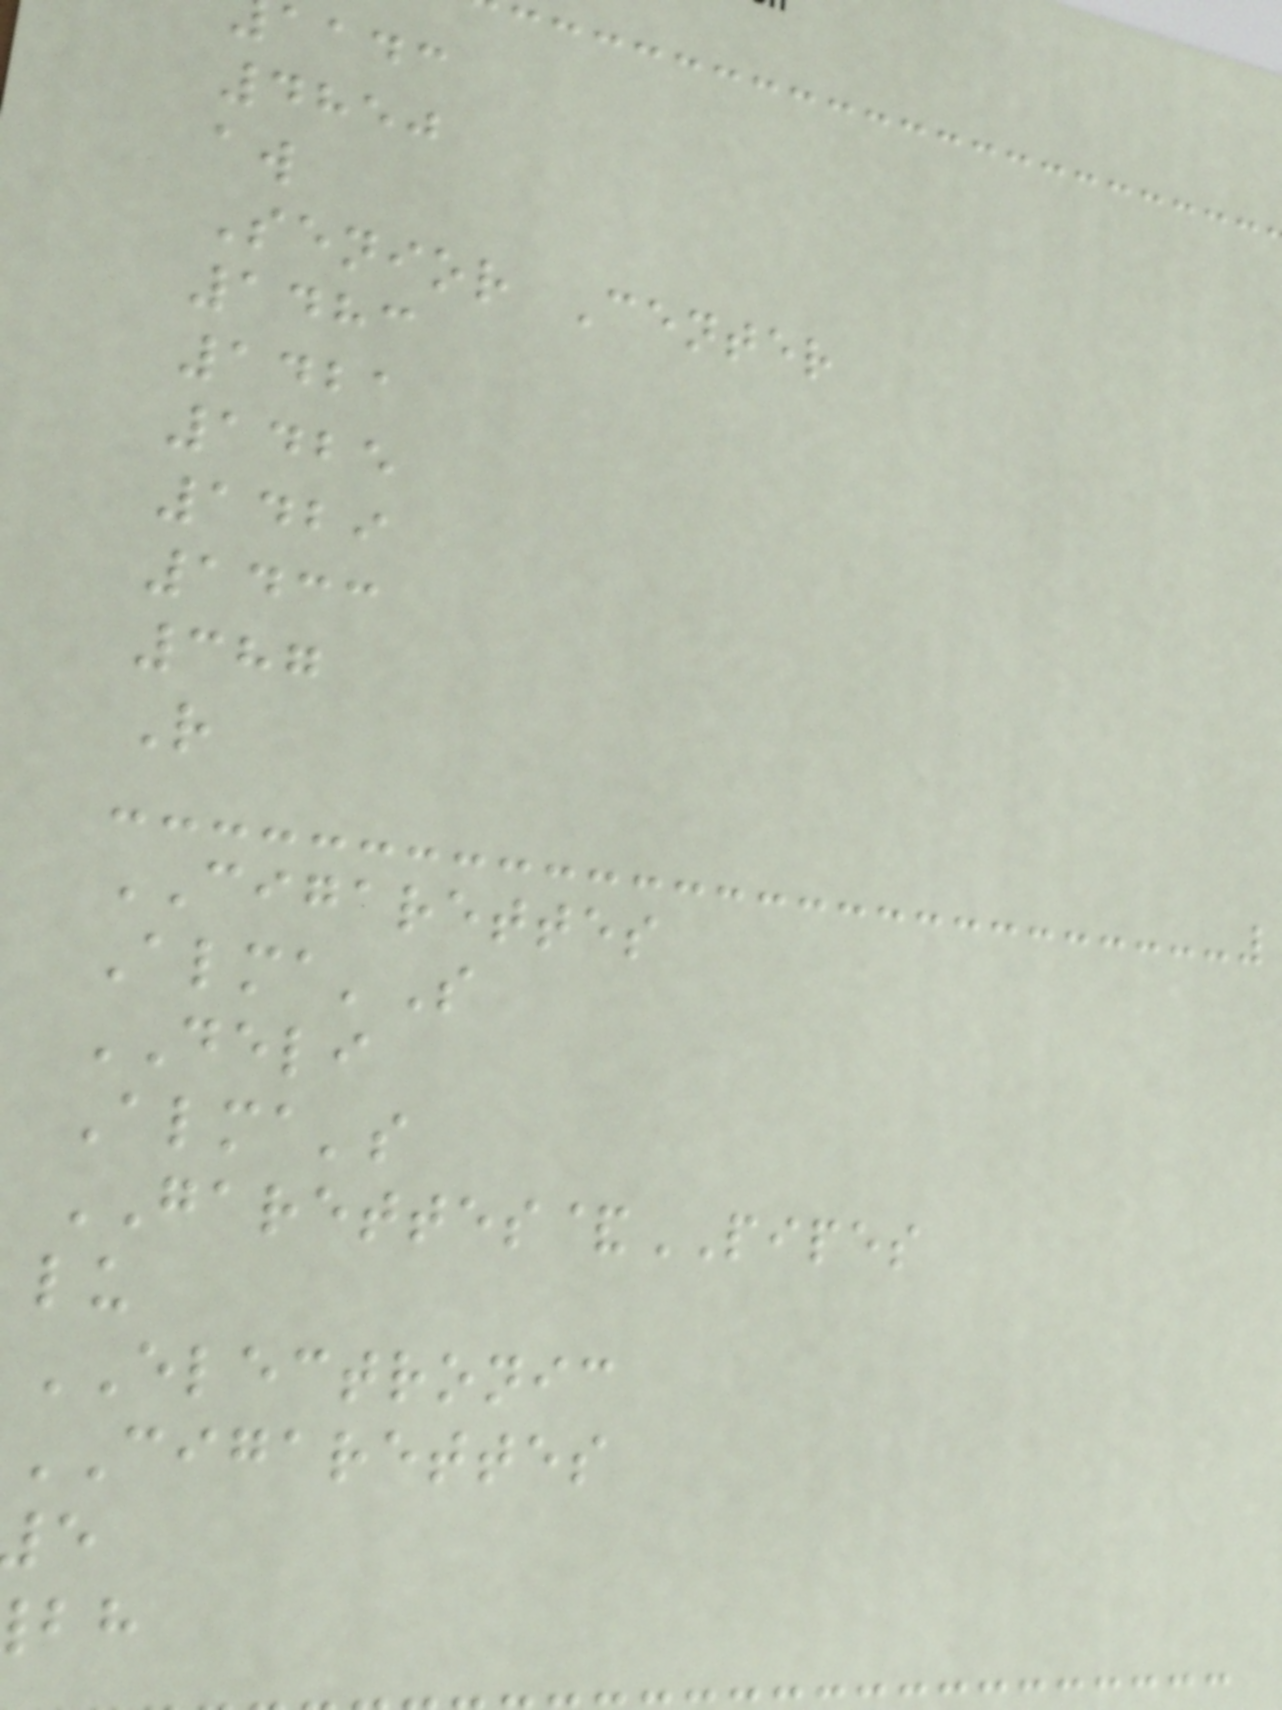aadc
4850
aw
Senior Center
1483
1421
1425
1429
1433
387
R
CIGARETTES
Alma'S
DELI
Alma's
GARETTES&PIPES
lu
ELECTRONIC
CIGARETTES
